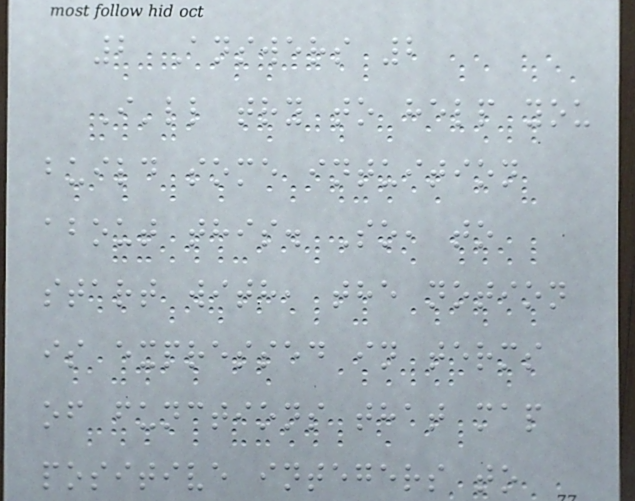2 Answers 2
I'll try to help you
build some intuition
about this. So, to
start with, the notion
is expressed in terms
of functions that map
positive integers to
